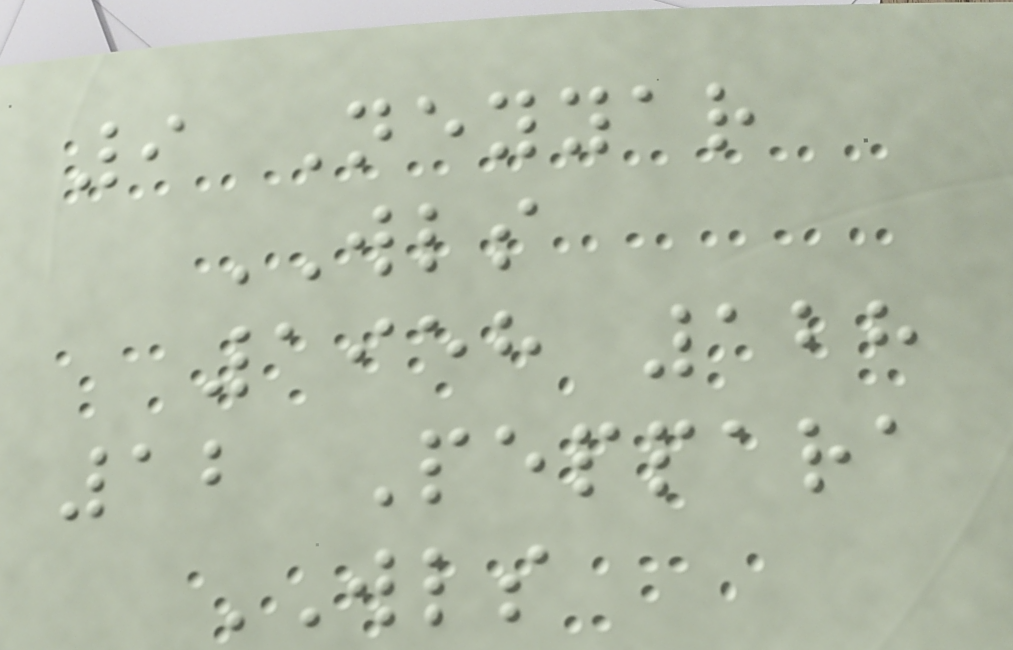9 Neyyar
WLS
1958 128
12 Peppara
WLS
